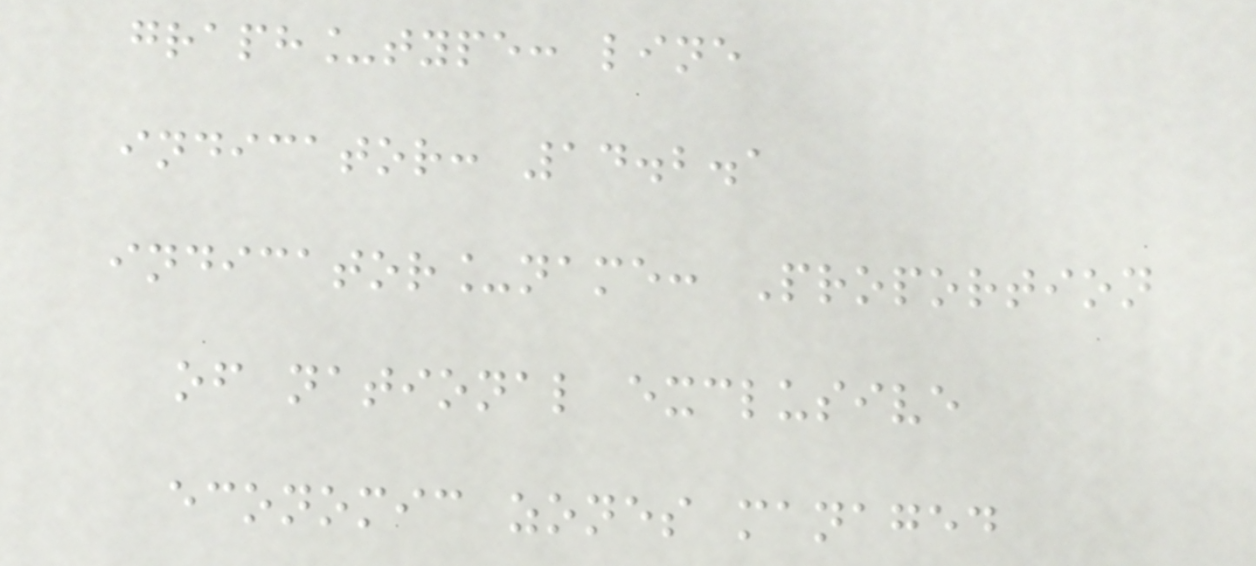graph_type: line
indicator: 14.2.1
indicator_name: Proportion
of national exclusive
economic zones managed
